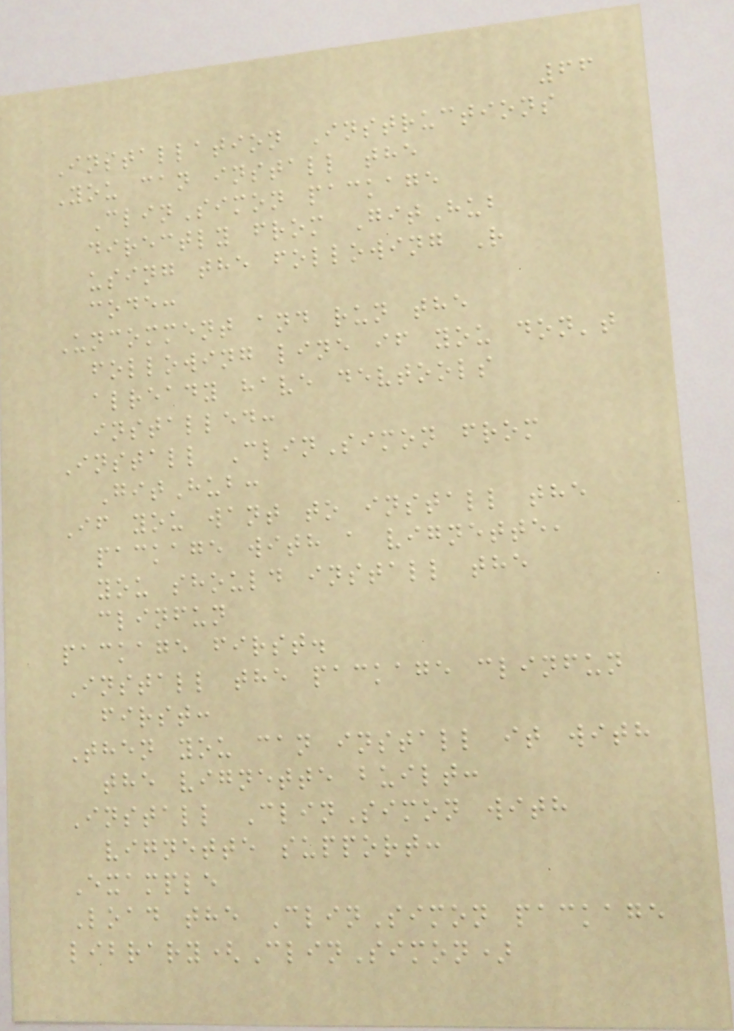66
Installation Instructions
You can install the
ClinSimon package
directly from GitHub
using the following R
code:
Uncomment and run the
following line if you don't
already have devtools
installed:
Install ClinSimon from
GitHub:
If you want to install the
package with a vignette,
you should install the
clinfun
package first.
Install the package clinfun
first:
Then you can install it with
the vignette built:
Install ClinSimon with
vignette support:
Example
Load the ClinSimon package
library(ClinSimon)
